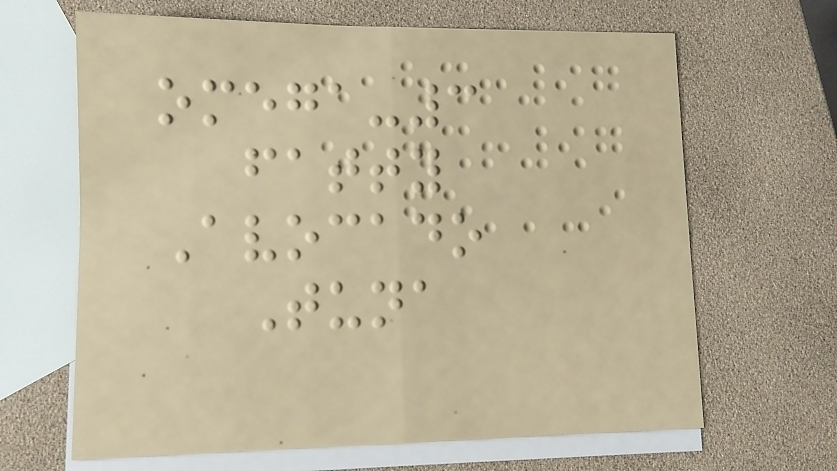omega-3
fatty
Avocado
Tuna
